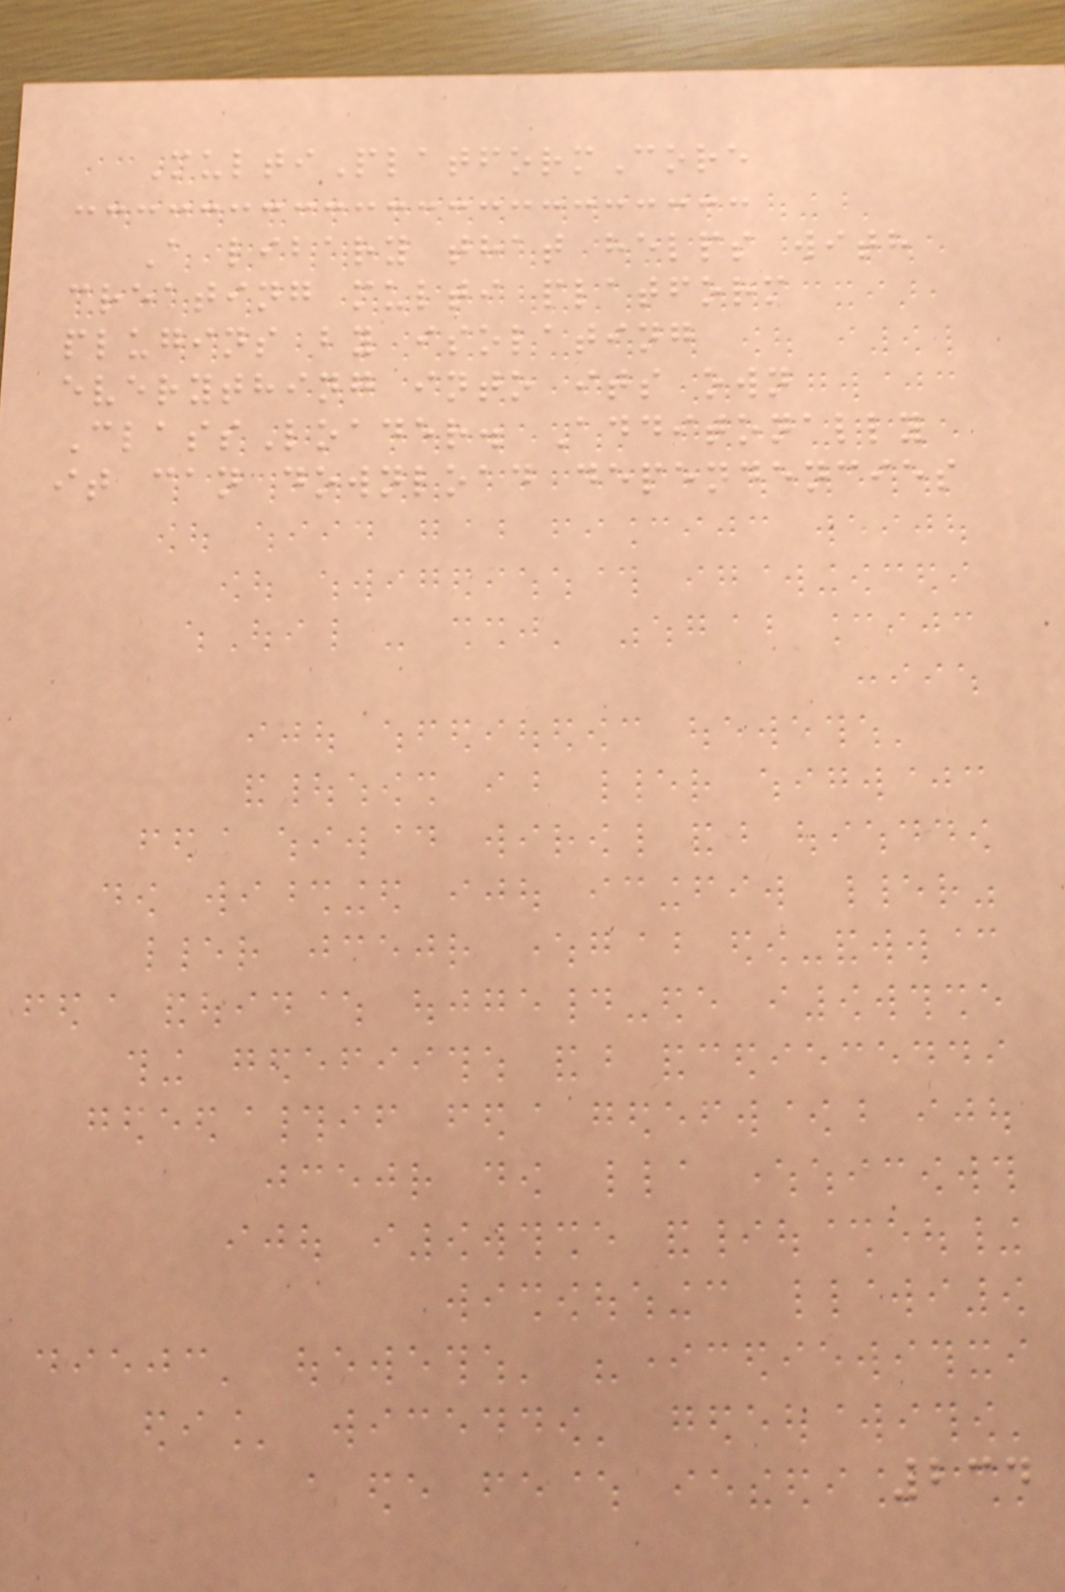MultiPlatformCore
A libary that helps with
creating multi platform
plugins by isolating
everything into its own
ClassLoader. Additonally
it can download dependencies
234
